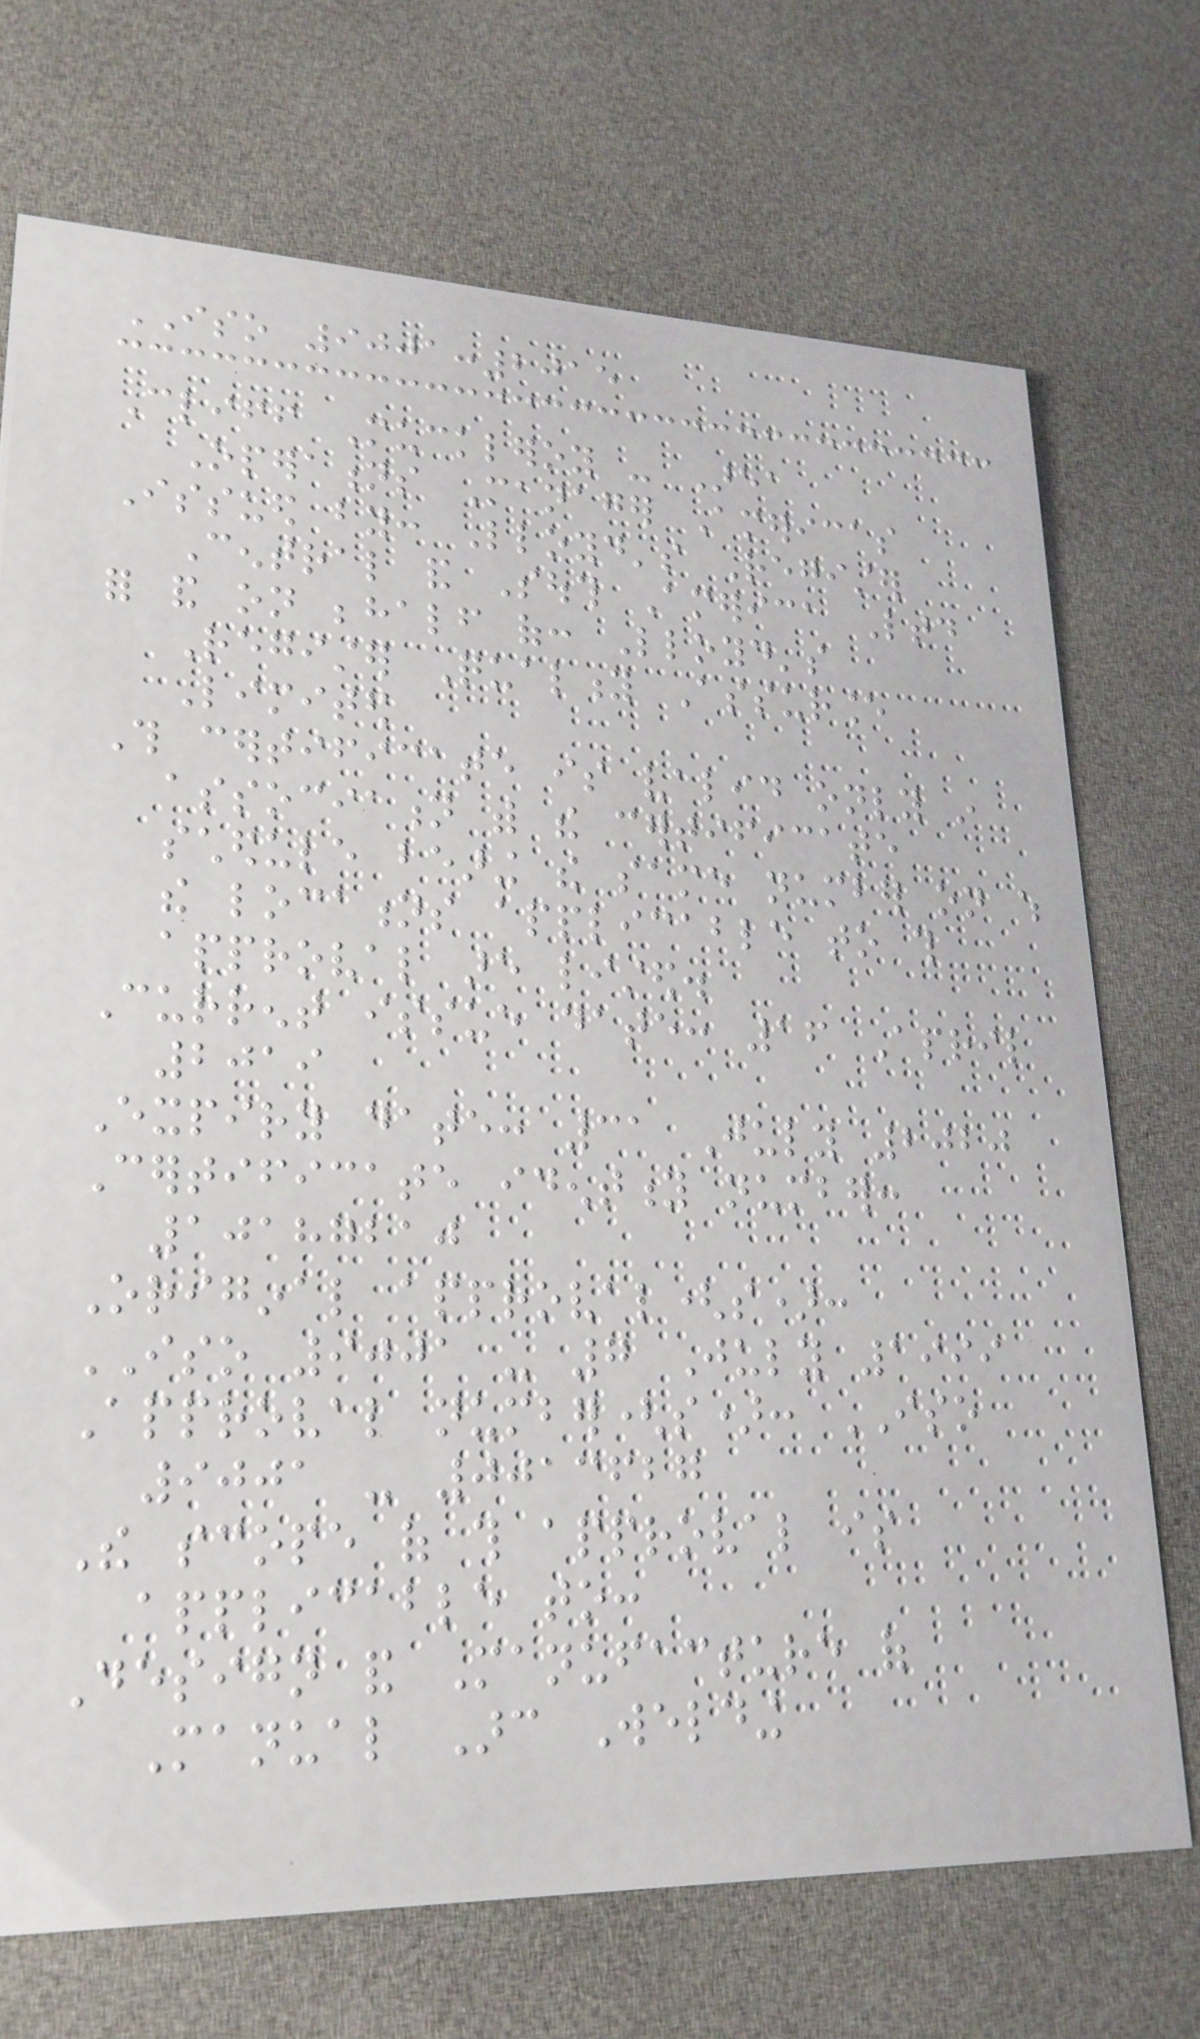ISO 9001:2015
Cliff Muckleroy - Area
Operations Manager Americas
Issued by: Lloyd's Register
Central and South America Ltd
for and on behalf of: Lloyd's
Register Quality Assurance
Limited
This certificate is valid only in
association with the certificate
schedule bearing the same number on which
the locations applicable to this
approval are listed.
Current issue date: 16 April
2019
Expiry date: 31 July 2020
Certificate identity number:
10187210
Original approval(s):
ISO 9001 - 7 July 1999
Approval number(s): ISO
9001 - 0013627
The scope of this approval is
applicable to:
Design and Manufacture of
Manual Arc Welding
